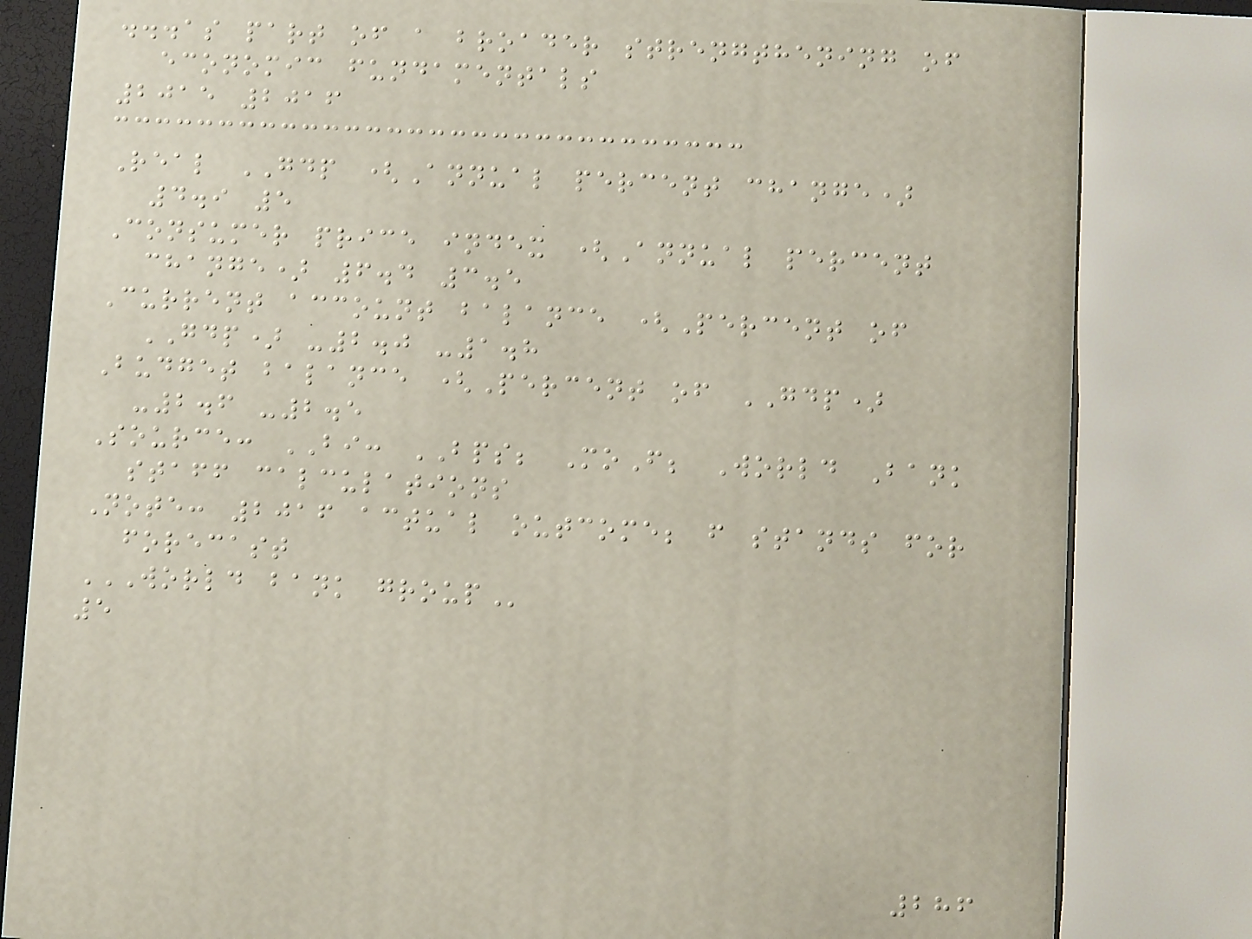...as part of a broader strengthening of
economic fundamentals
2015 2016
Real GDP (Annual percent change)
4.9 5
Consumer price index (Annual percent
change) 6.4 3.5
Current account balance (Percent of
GDP) -2.0 -1.8
Budget balance (Percent of GDP)
-2.6 -2.5
Source: BI: BPS; MoF; World Bank
staff calculations
Note: 2016 actual outcome; f stands for
forecast
WORLD BANK GROUP
5
286
